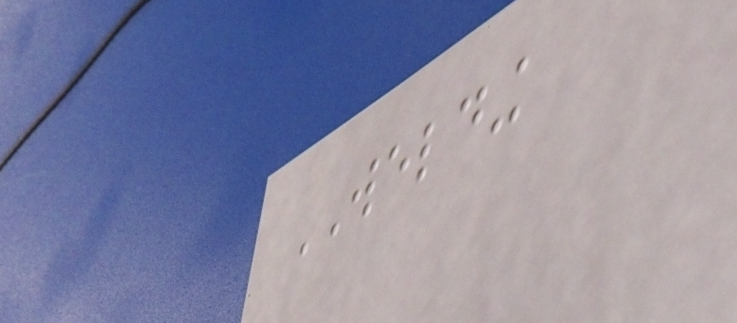WELDING
